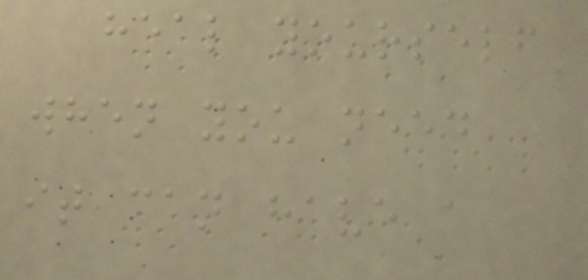heal yourself
when you need
it can have a
